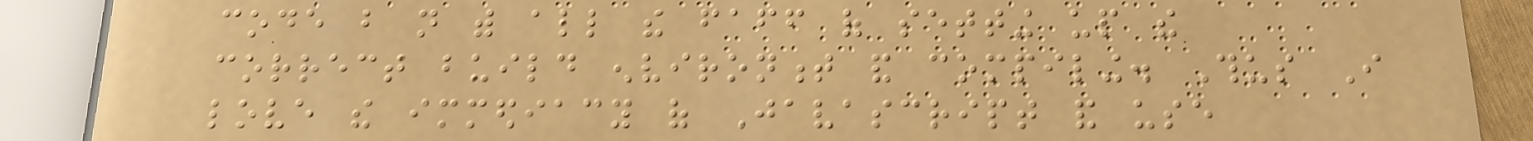code but not with all the faff of setting up the
correct build environment and compiling. Thus I
love the immediacy of Javascript and use
